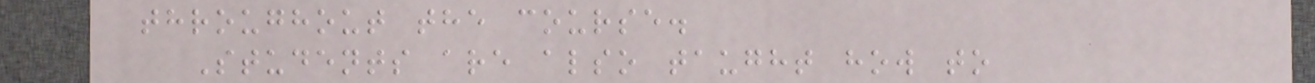throughout the course.
Students are also taught how to
